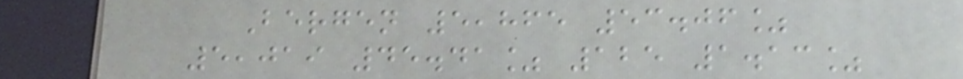Bergen 5,865 53.06%
5,019 45.41% 125 1.13%
